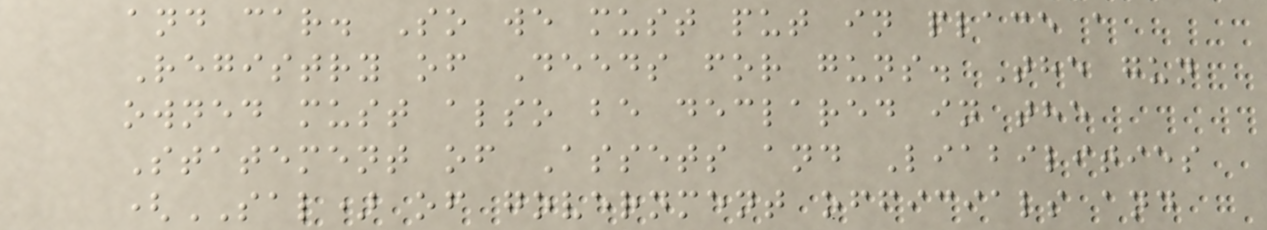and car. So we must put in place a
Registry of Deeds for guns. The gun
owned must also be declared in the
Statement of Assets and Liabilities
(SAL) of government officials and
